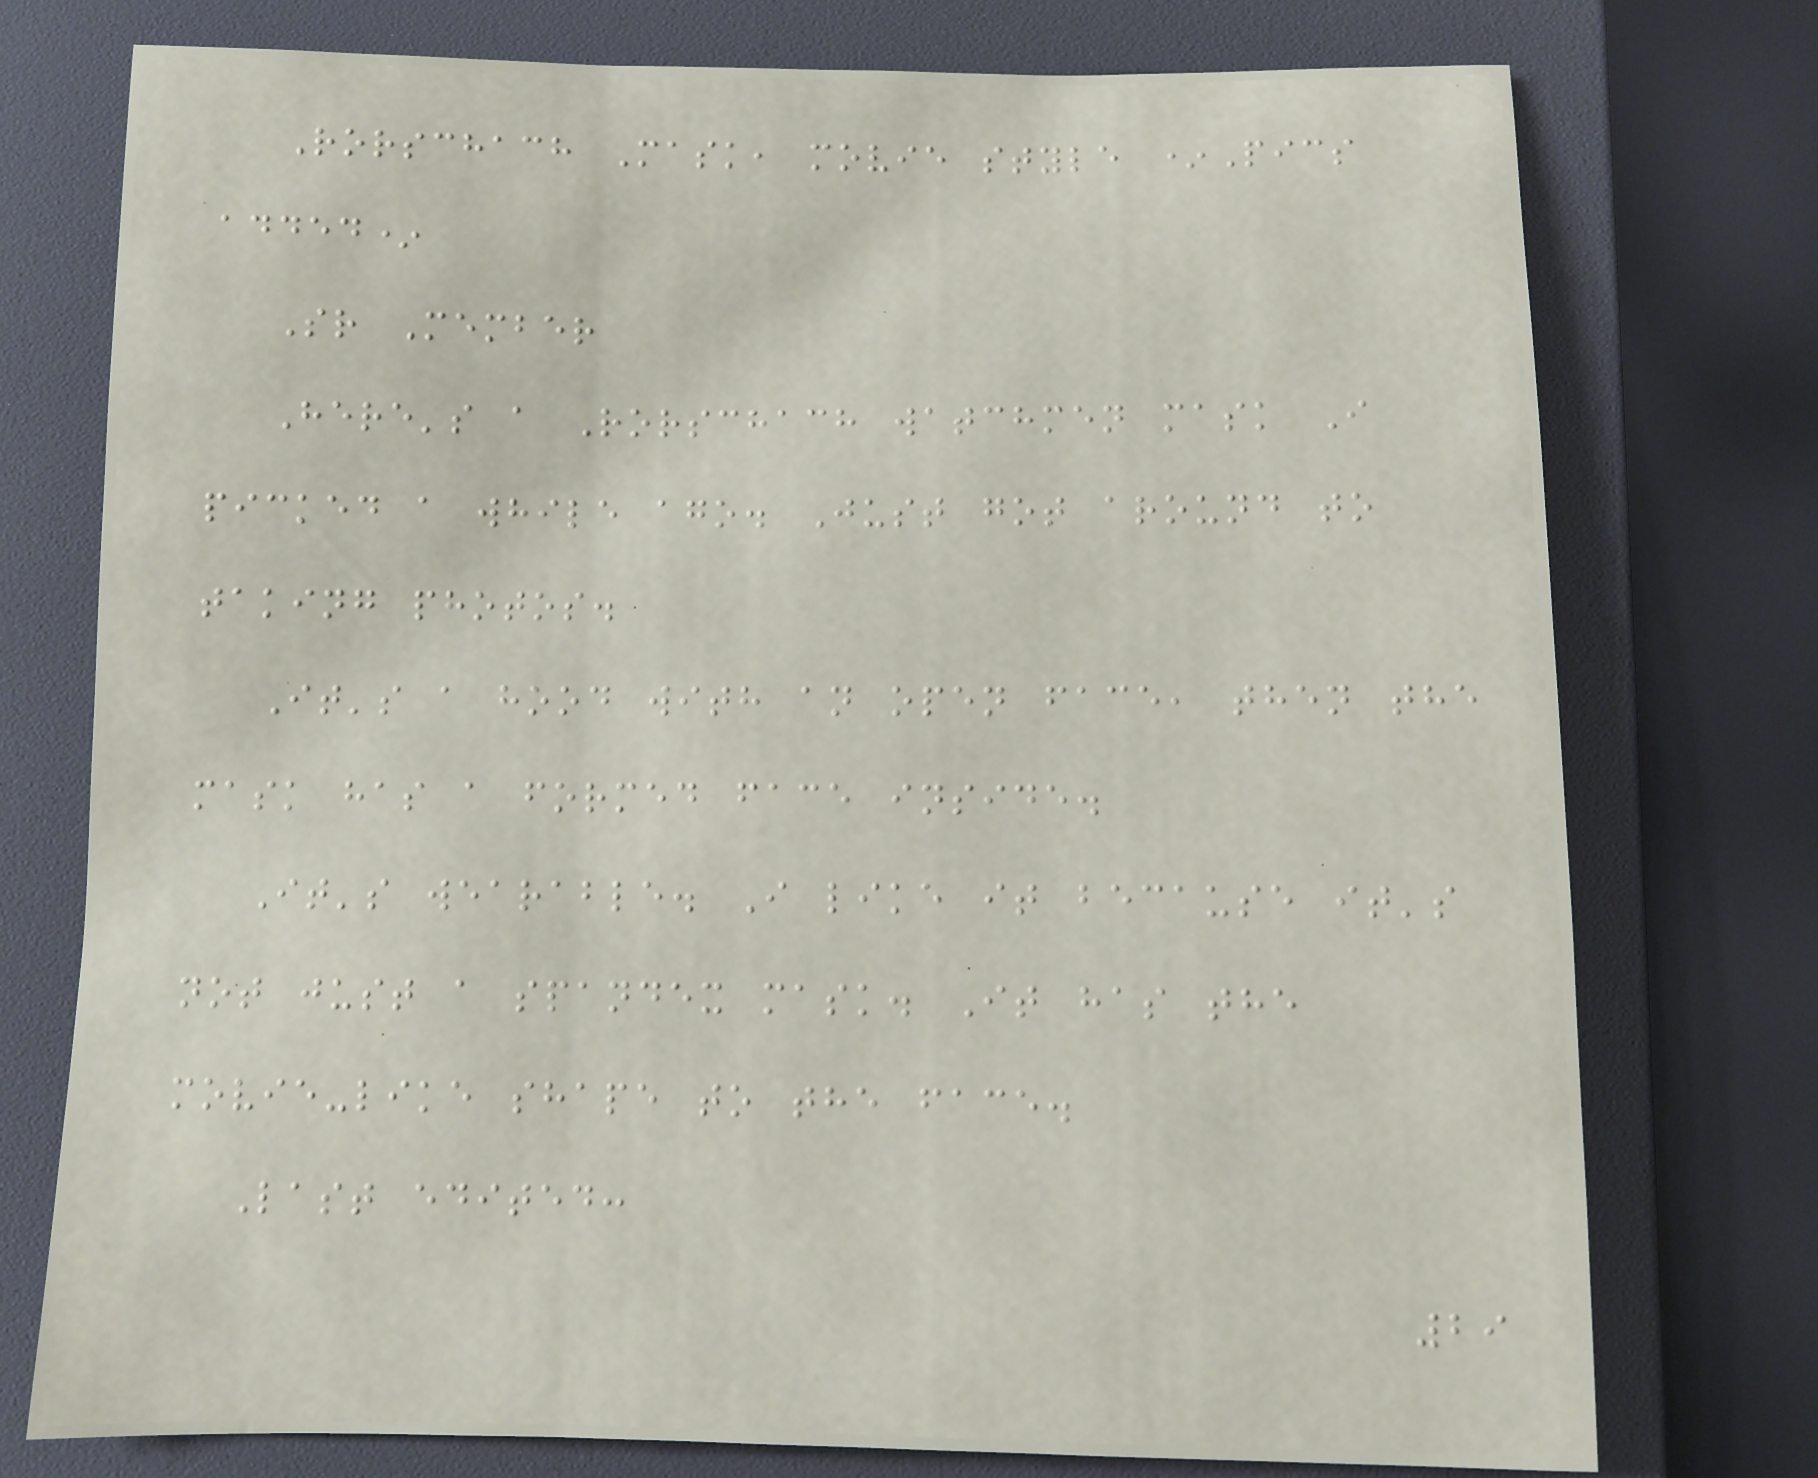Rorschach Mask, movie style *Pics
added*
Sr Member
Here's a Rorschach watchmen mask I
picked a while ago. Just got around to
taking photos.
It's a hood with an open face, then the
mask has a formed face inside.
It's wearable. I like it because it's
not just a spandex mask. It has the
movie-like shape to the face.
Last edited:
29
